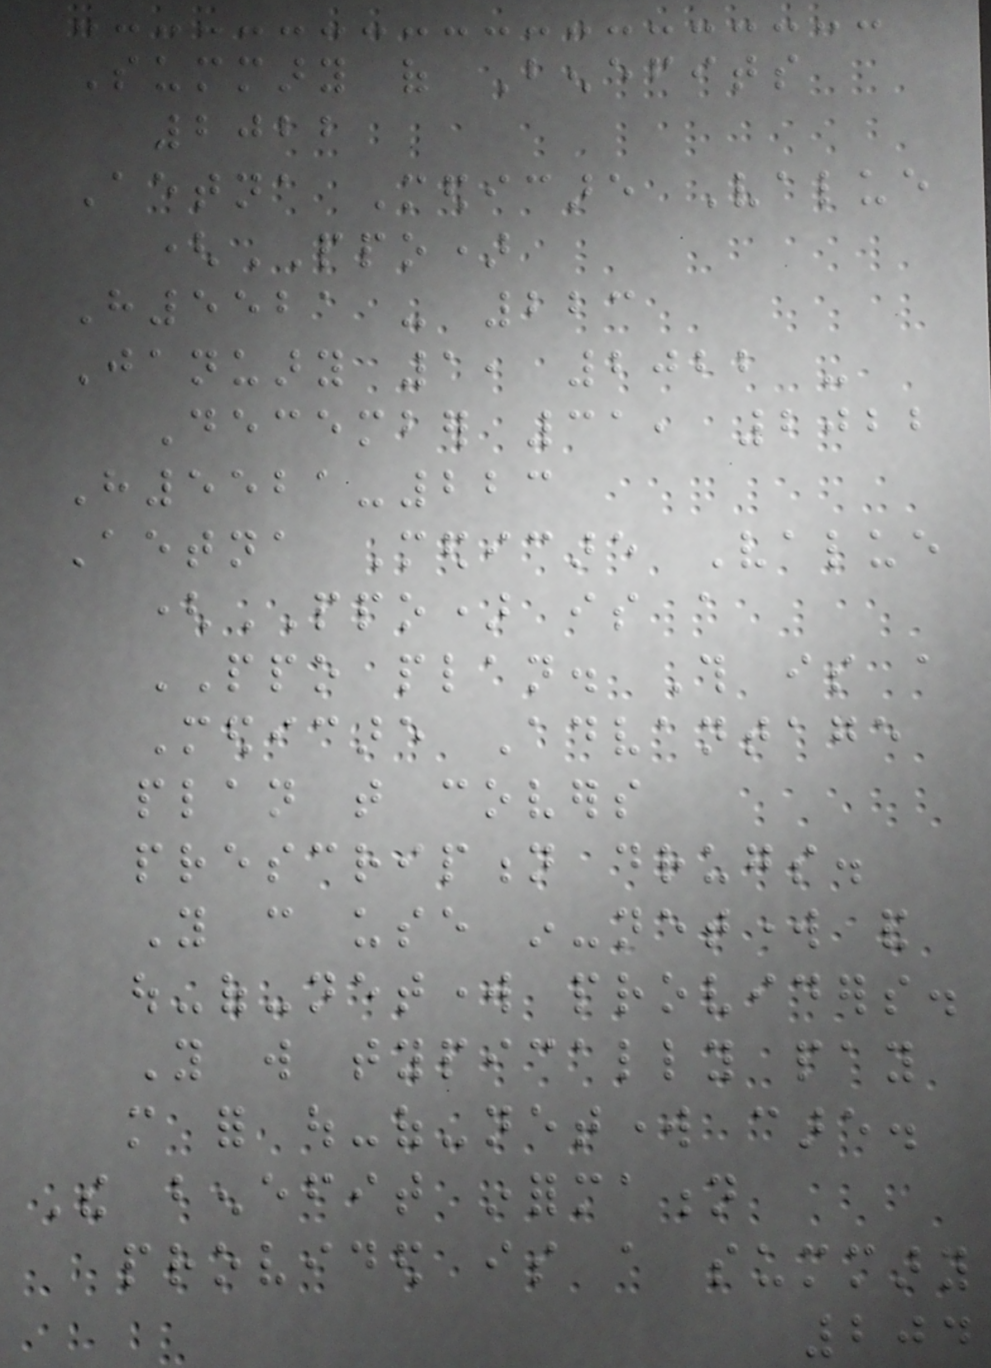Summary of Benefits
2022
Aetna Medicare Value
(PPO)
H5521 - 223
January 1, 2022 -
December 31, 2022
H5521-223
Aetna Medicare Value
(PPO) is a
PPO plan. This is a
Medicare Advantage
plan that covers
prescription drugs.
You can use in-network and
out-of-network providers.
You will typically pay
more for out-of-network care.
The benefit information
provided is a summary
204
